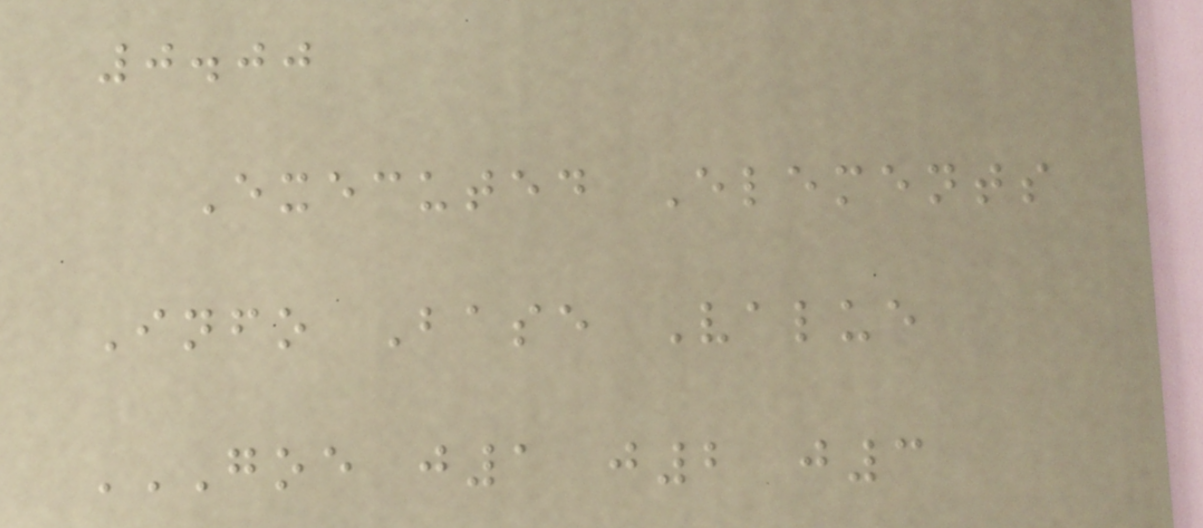0.00
Executed Elements
Info Base Value
GOE J1 J2 J3
